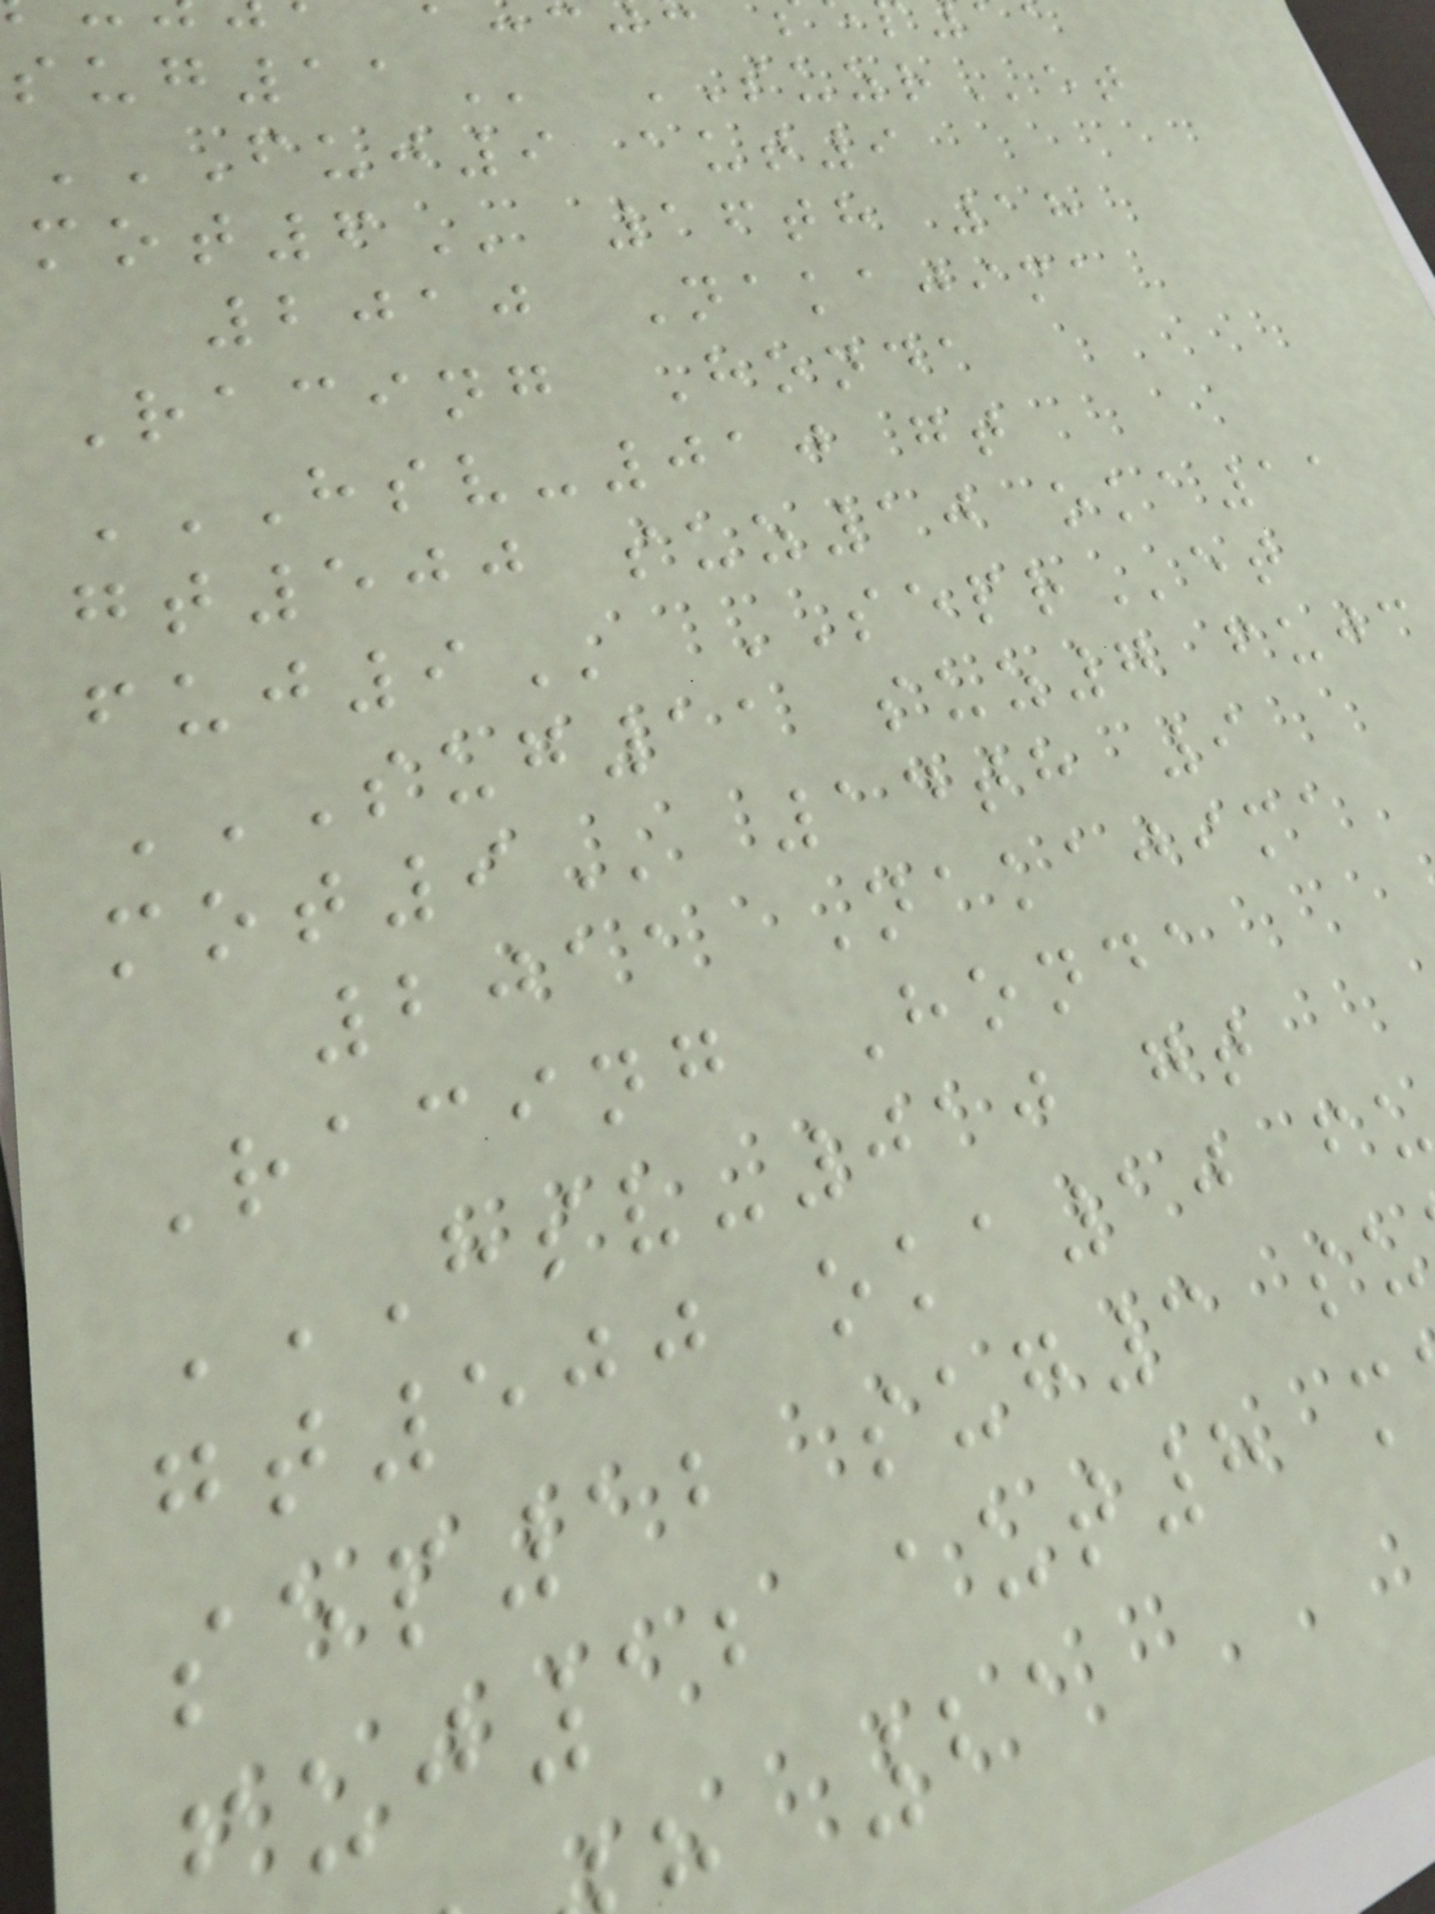SUZRet
FUJ9 AUT9
16th 18
2010 Nakajima
Racing Honda
HSV-010 GT
gt500 suz10 oka11
SEPRet
SUG11 SUZ7 FUJC
14th 9
2011 Nakajima
Racing Honda
HSV-010 GT
gt500 oka10
sep12 sug3
uj12 aut8
